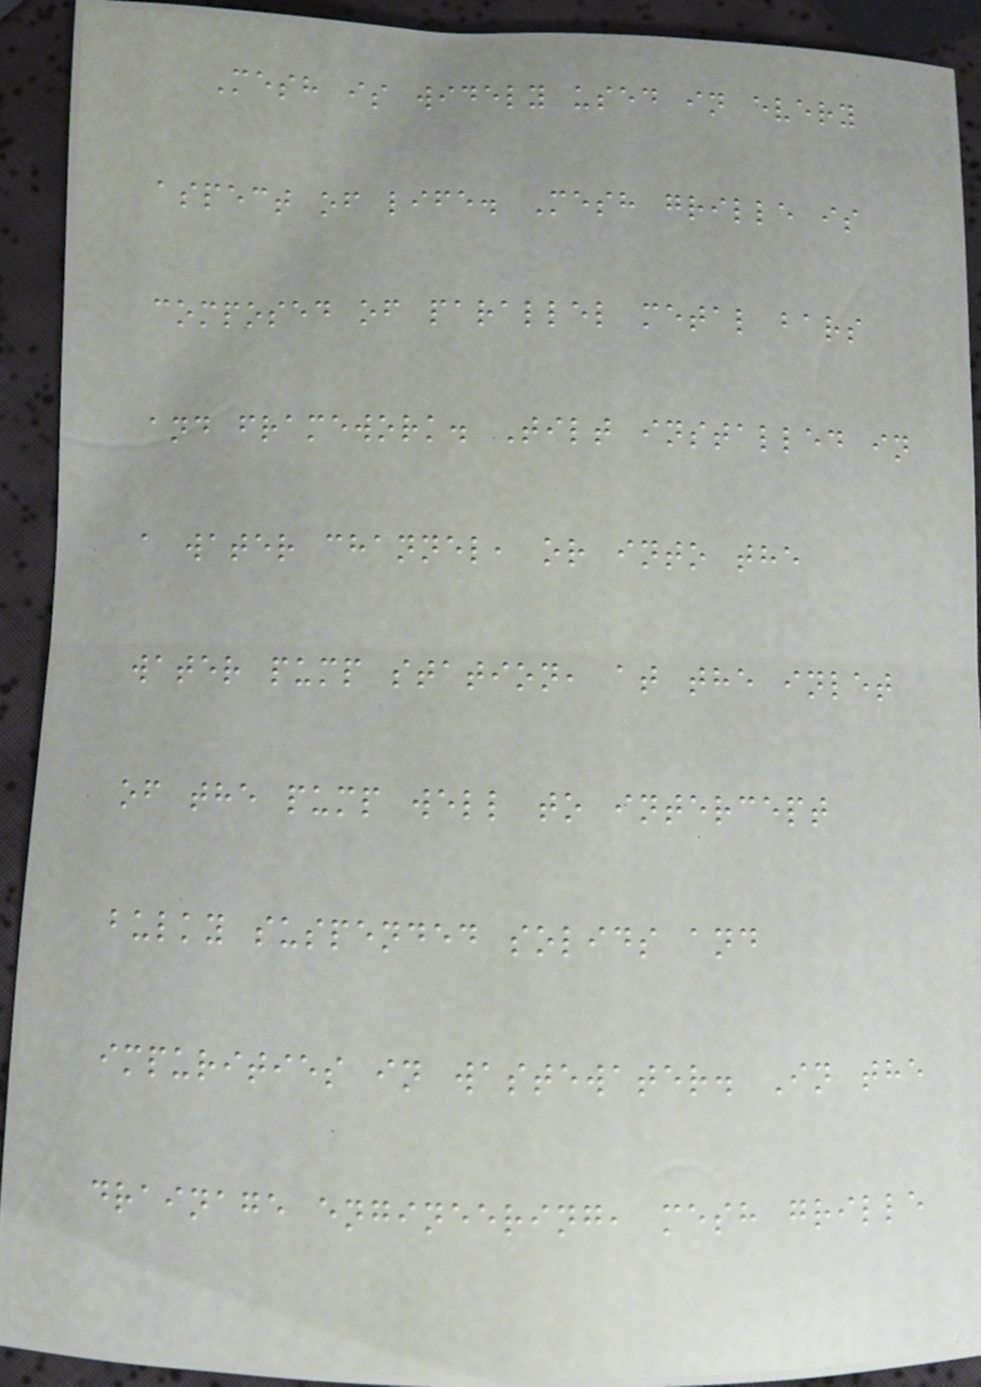Mesh is widely used in every
aspect of life. Mesh grille is
composed of parallel metal bars
and framework. Tilt installed in
a water channel, or into the
water pump station, at the inlet
of the pump well to intercept
bulky suspended solids and
impurities in wastewater. In the
drainage engineering, mesh grille
